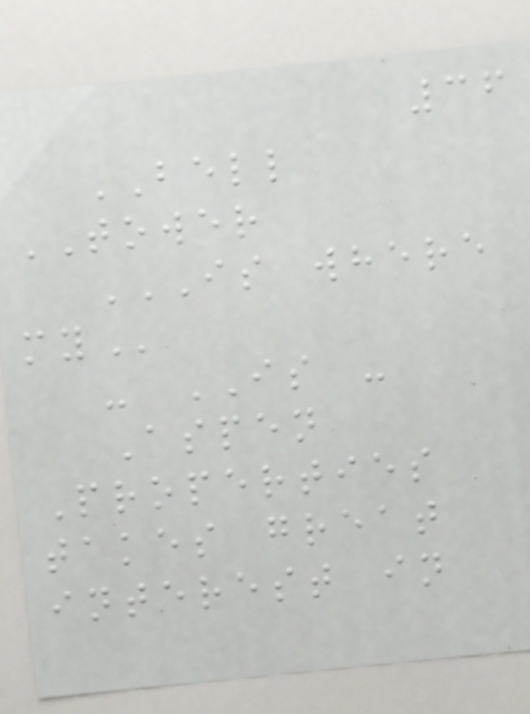36
BELL
TOWER
IS WHERE
MY
- IS -
Aspen
Properties
takes great
interest in
